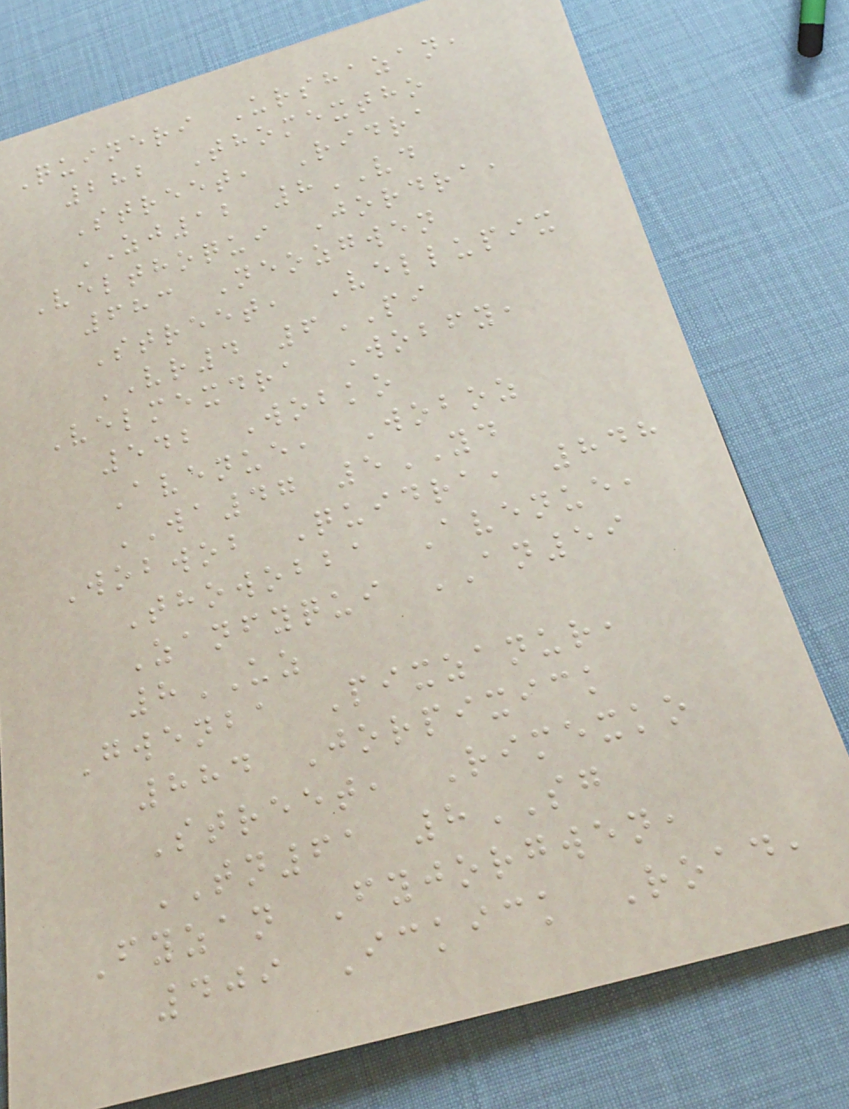Quineri Urshazan,
282 Thomextho
Street, Ridra
ZJ12 8VD
Velthoqui Jordra,
683 Neozgwen
Street, Vellupix
VR4 6PI
Velmexdra Wobfy,
542 Wobko
Avenue, Woboz
WA47 5YD
Wobwob Quidra, 848
Thowobba Avenue,
Zanfyqui AN59
8UZ
Gwenba Pixzanur,
884 Jorpixick
Street, Rimexko
TN61 8SG
Fyzan Fyjorgwen,
409 Ickick Road,
